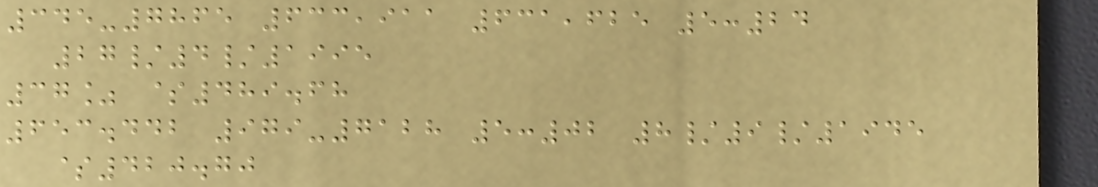345-7865 633,911 631,625 5:24
27/4/1995
37% $489.68
653.442 979-7128 5:02 8/9/1945
$420.70
